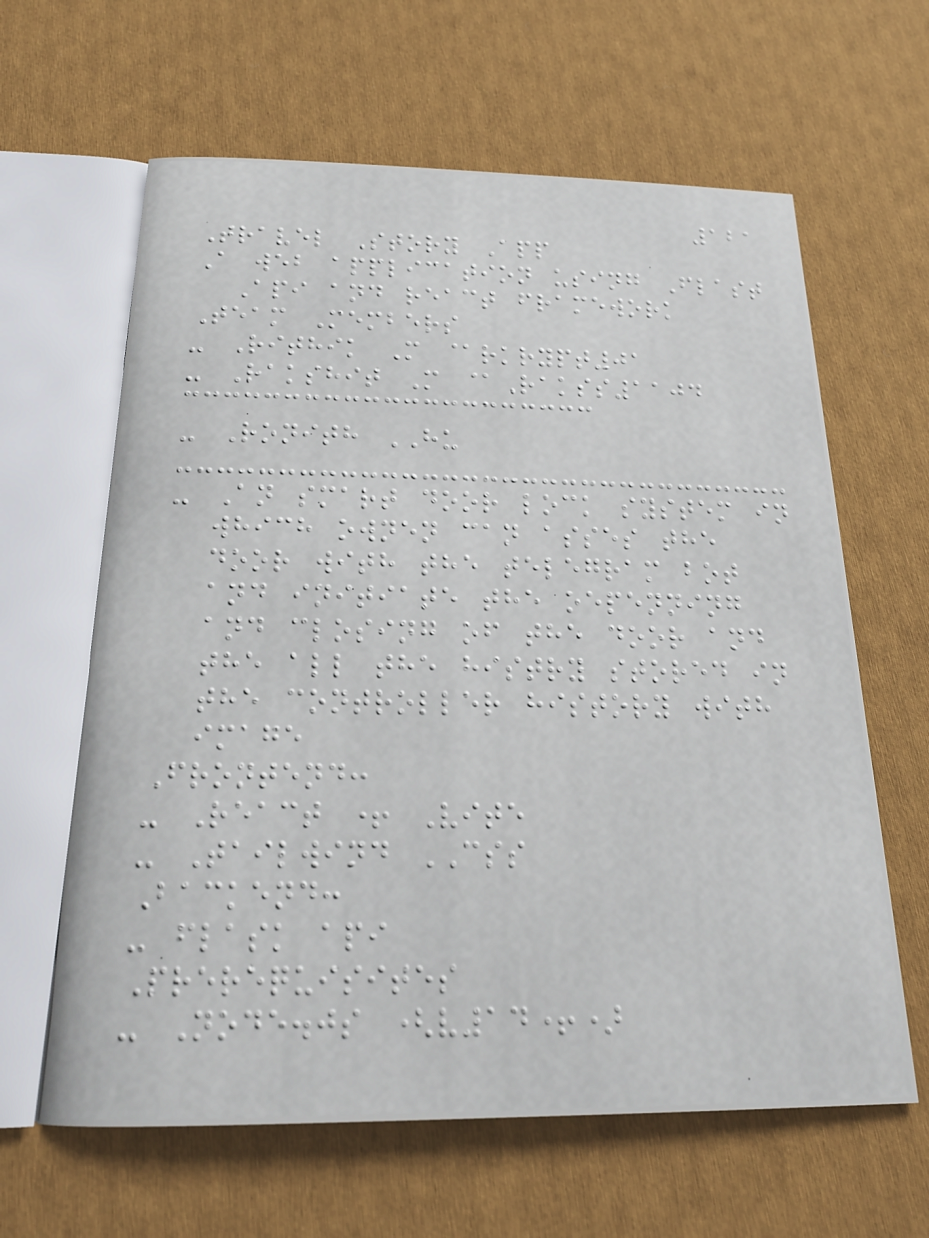121
Travel Story App
A web application using Flast
Api and react framework
Team Members
- Rithik M @rkrypt01
- Rakshit M @Rakss1104
- Ronith HU
- An smart door lock system in
which ownen can asses the
door with the telegram bot
and initiate the oepenning
and closing of the door and
the all the histry stored in
the controller history with
image
Frontend:
- React + Vite
- Tailwind CSS
Backend:
- flask api
Prerequisites
- Node.js (v14+)
